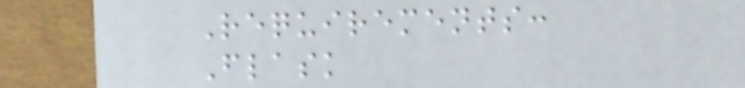Requirements:
Flask
